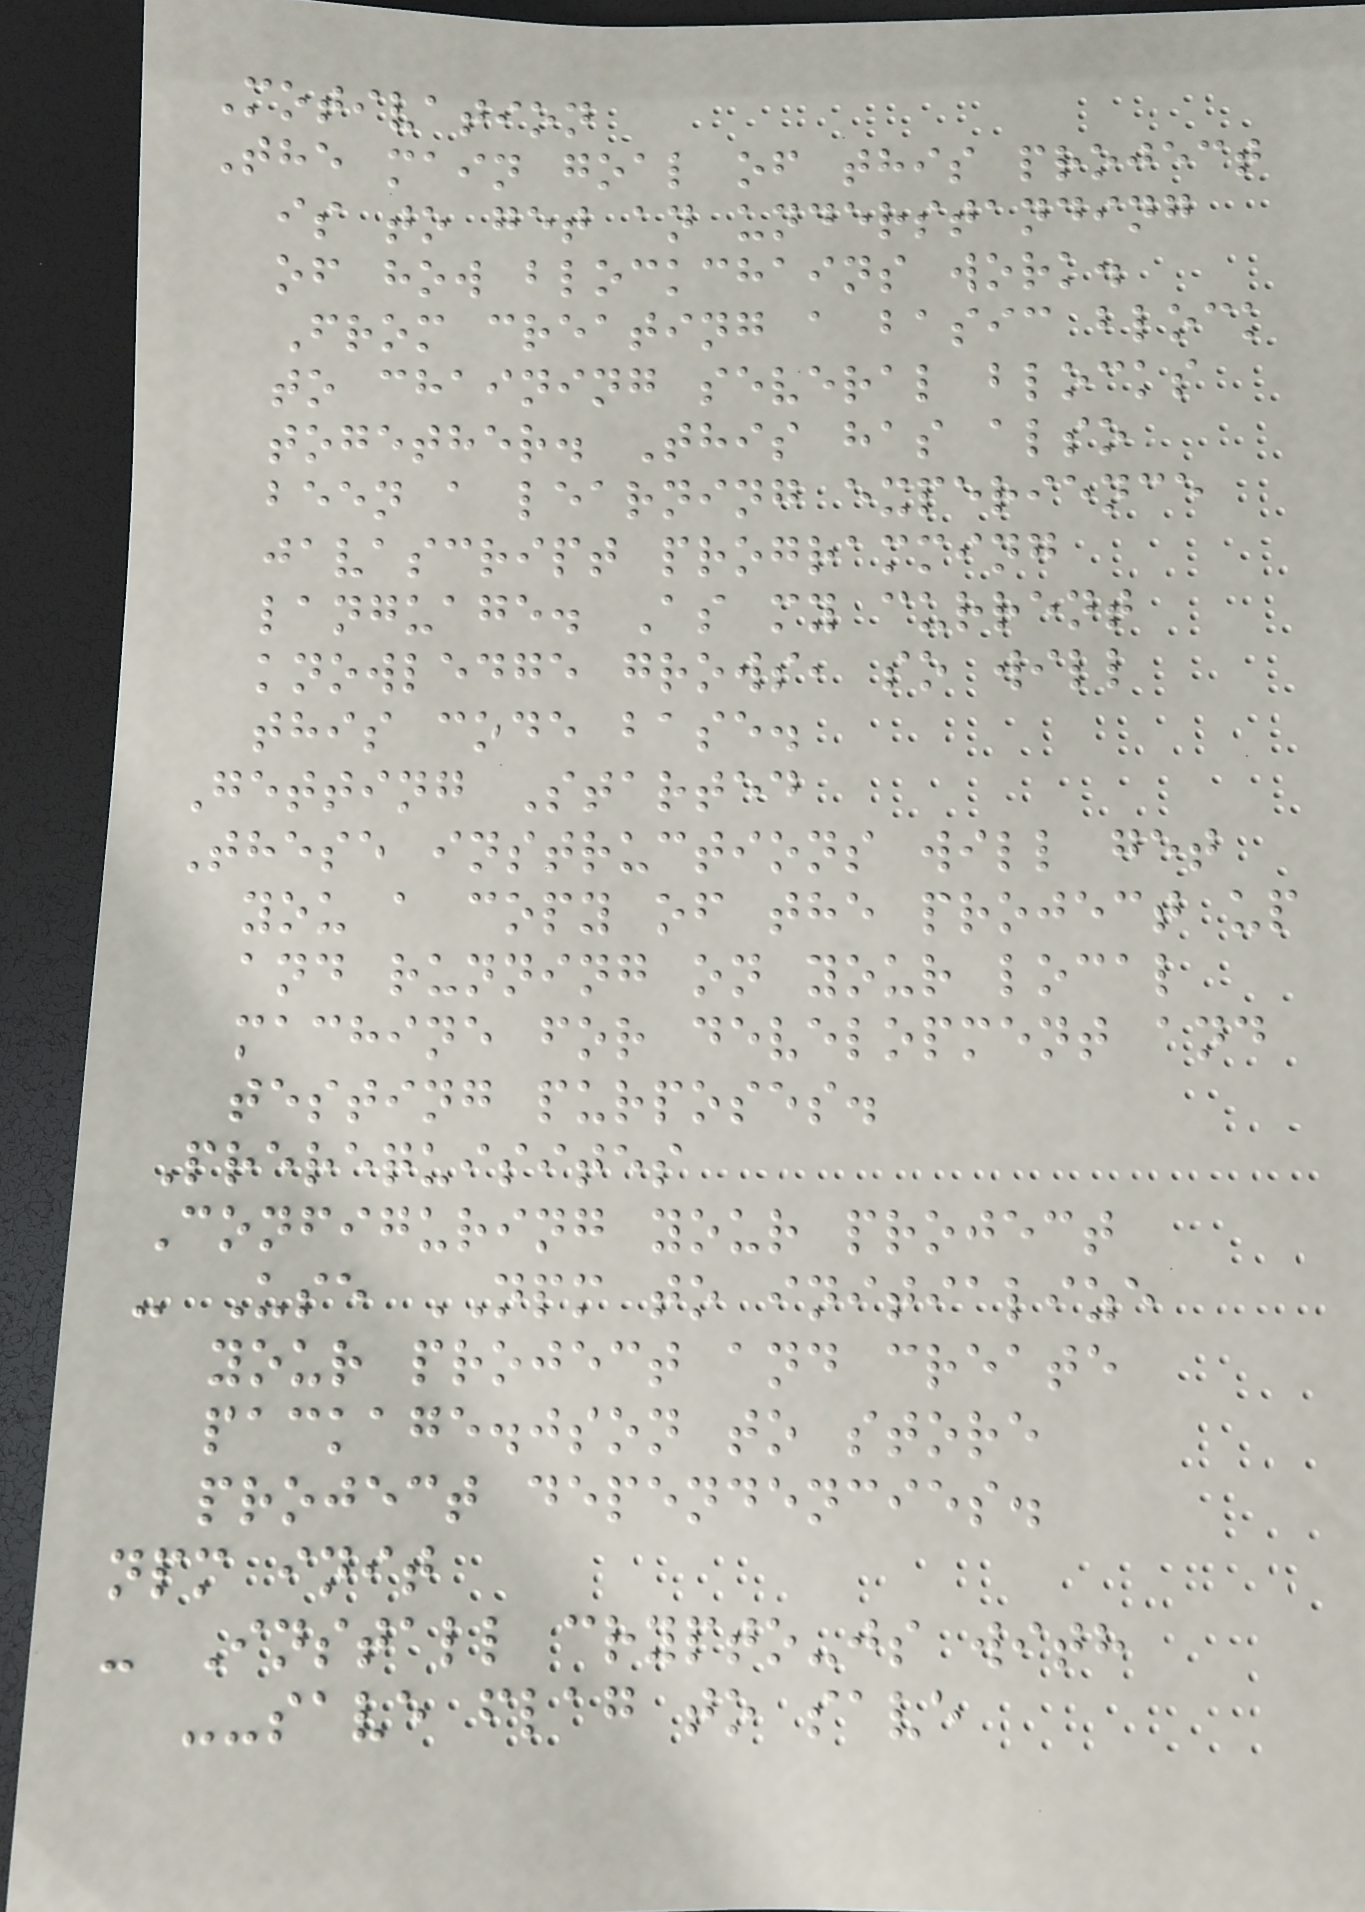Motivation
The main goal of this project
is to get an understanding
of how blockchains work.
From creating a basic block
to chaining several blocks
together. This has also
been a learning experience
javascript programming
language. As my current
knowledge grows, so will
this code base.
Getting Started
These instructions will get
you a copy of the project up
and running on your local
machine for development and
testing purposes.
Prerequisites
Configuring your project
- Use NPM to initialize
your project and create
package.json to store
project dependencies.
npm init
- Install crypto-js with
--save flag to save
